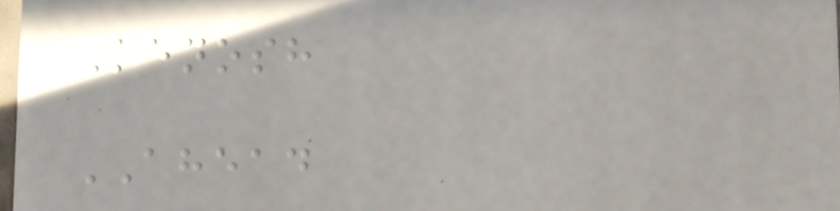Kenosh
AHEAD
